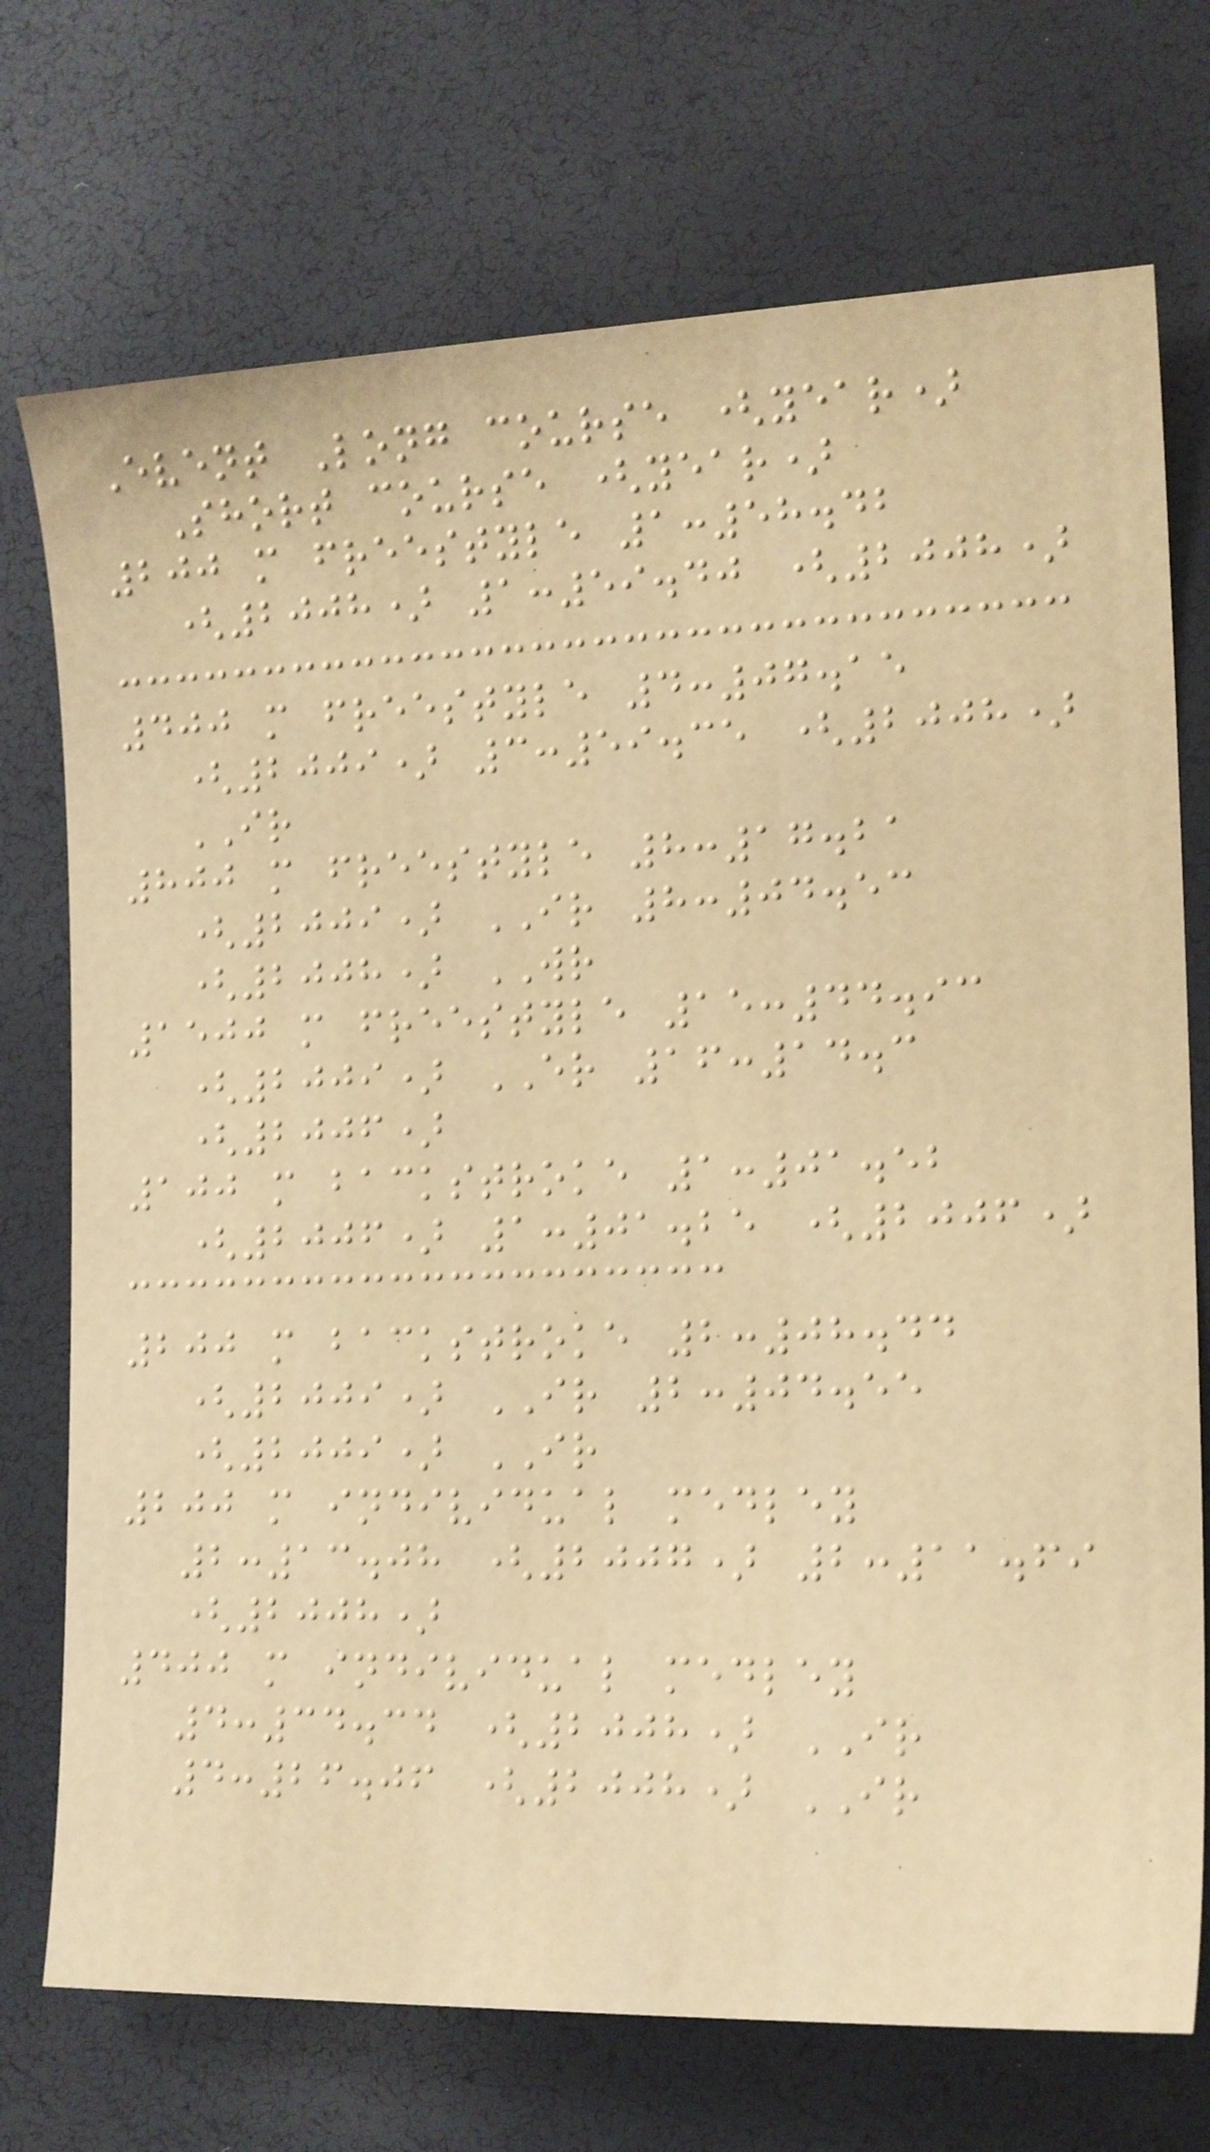Event Long course (year)
Short course (year)
200 m freestyle 1:58.42
(2008) 1:59.40 (2008)
400 m freestyle 4:07.15
(2009) 3:59.35 (2008)
IR
800 m freestyle 8:17.21
(2009) IR 8:04.53
(2008) WR
1500 m freestyle 15:44.93
(2009) ER 16:14.3
(2006)
100 m backstroke 1:01.52
(2006) 1:01.25 (2006)
200 m backstroke 2:08.44
(2009) IR 2:04.55
(2009) IR
200 m individual medley
2:13.08 (2007) 2:11.69
(2008)
400 m individual medley
4:34.34 (2008) IR
4:26.06 (2008) IR
